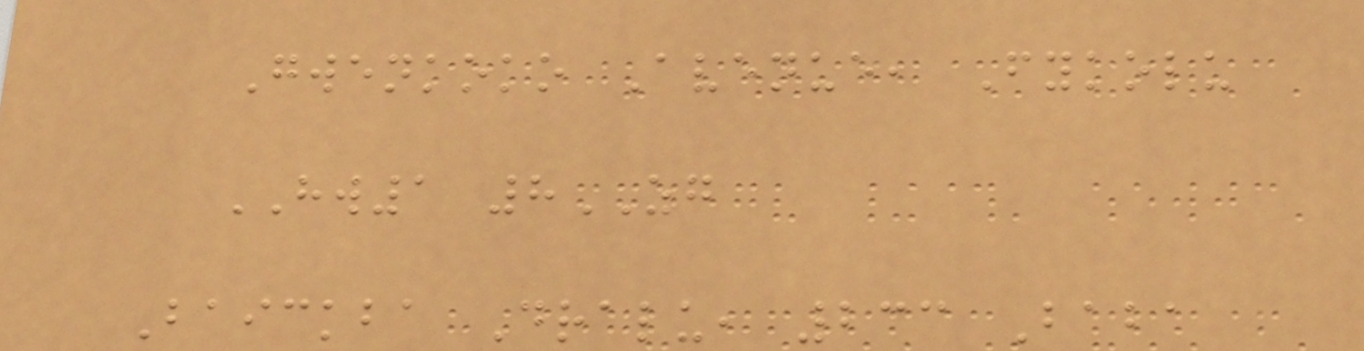Gwenkoko Avenue, Fykolu
HW1 8ZG
Baickba Dralu, 233 Baba
